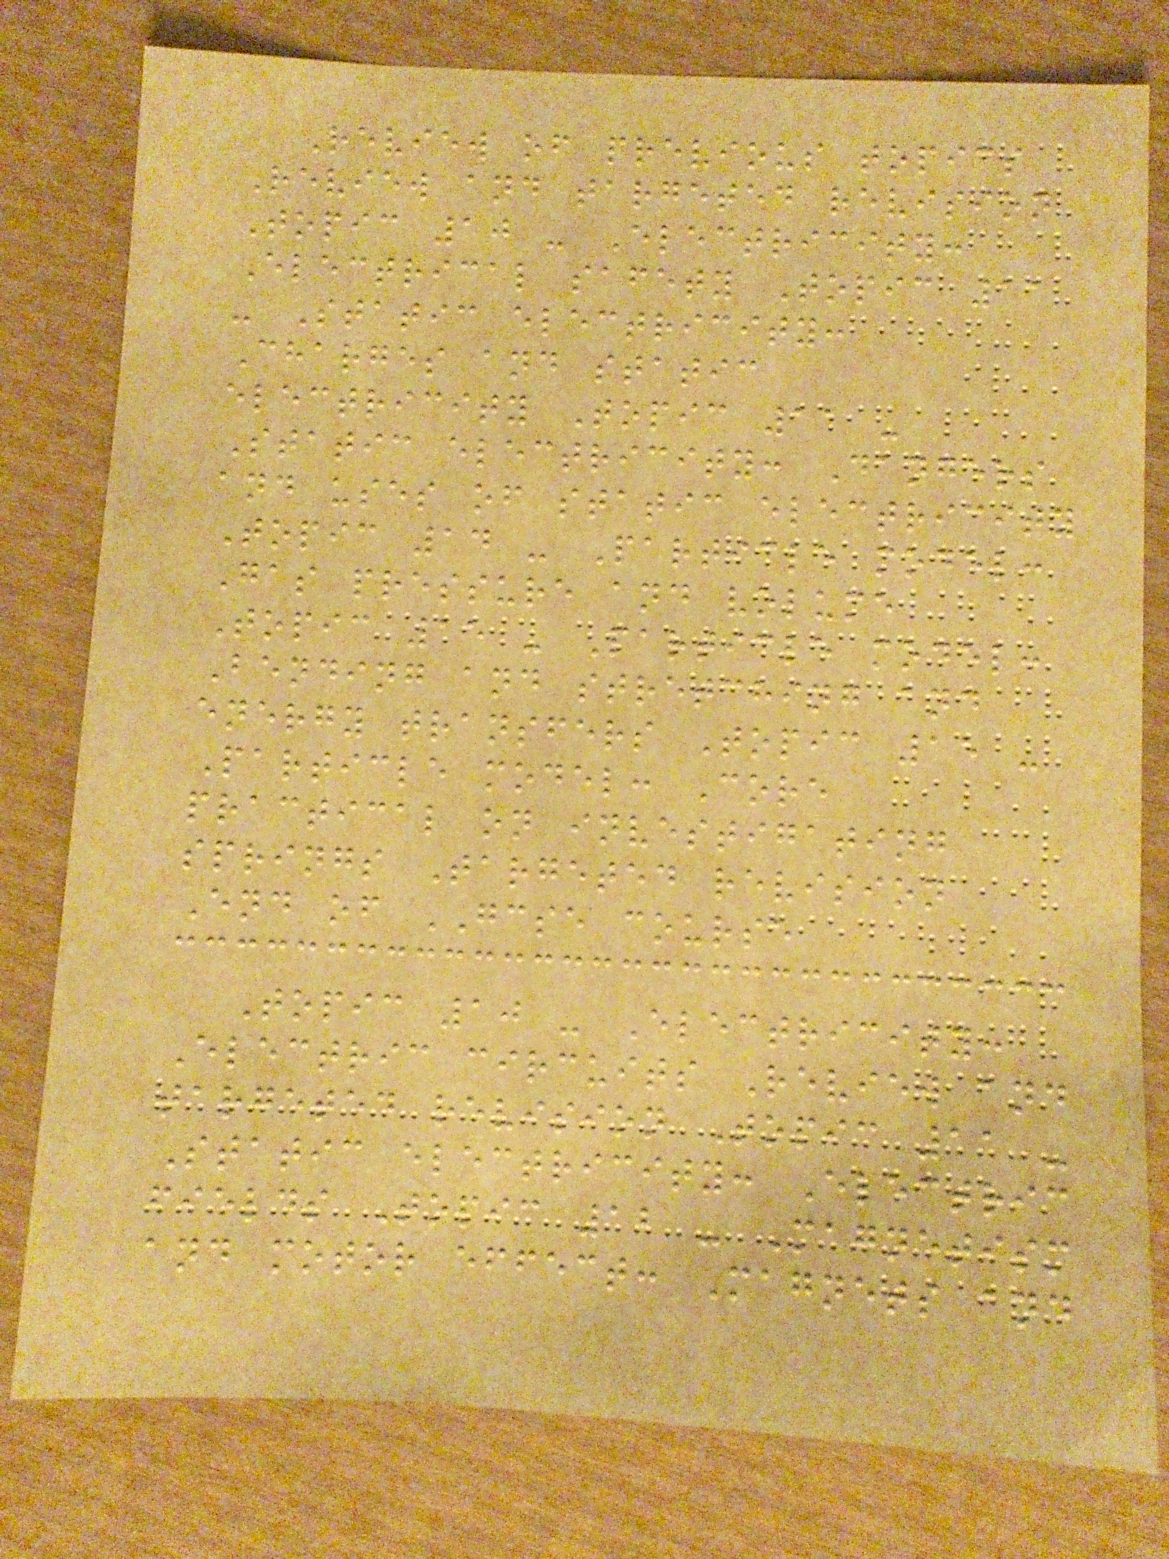Review of previous topics
Review and targeted revision
Topic 10 - Electricity:
Electrical safety Topic 11
- Static electricity:
Charges and static
electricity Topic 11 -
Static electricity: Dangers
and uses of static electricity
Topic 14 - Particle model:
Gas pressure and volume
Topic 15 - Particle model:
Bending and stretching and
energy transfers Topic 15 -
Particle model: Core
practical on investigating
springs Targeted revision
End of GCSE course
Topic 10 - Electricity:
Electric circuits Review and
targeted revision Topic 11 -
Static electricity: Electric
fields Topic 12 - Magnetism
and motor effect: Magnets and
